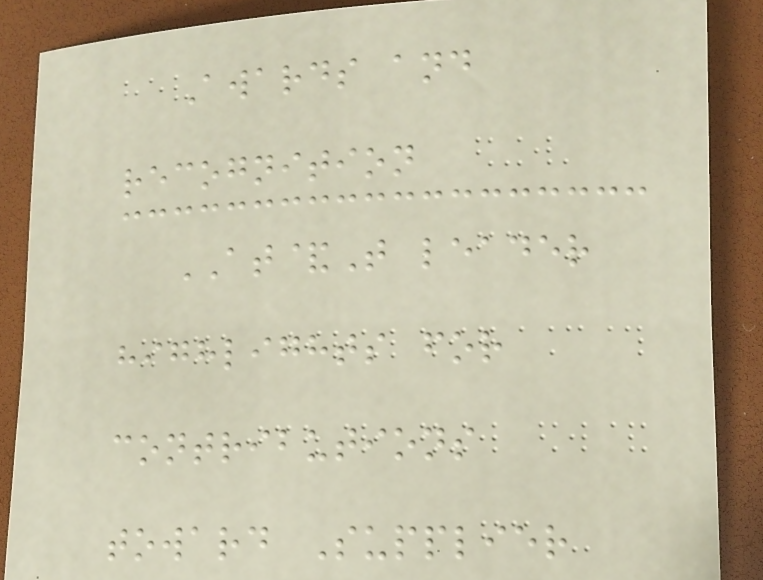Awards and
recognition
AT&T leader
highlights for
contributions
toward Supplier
